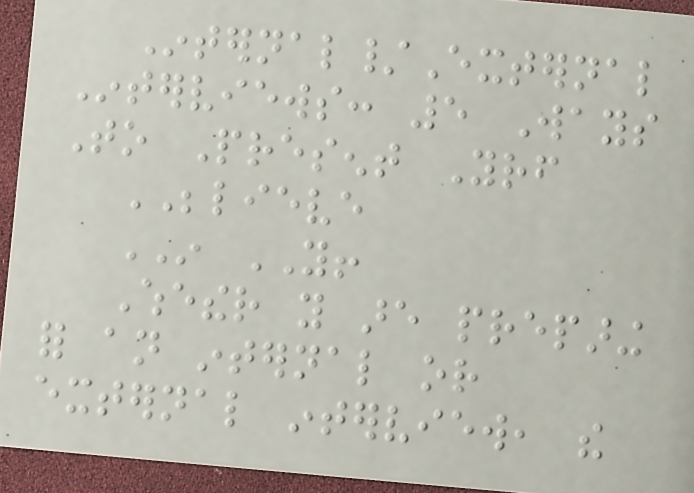Internal/External
Interviews: 5 Ways
To Present Yourself
BELIEVE
IN YOU!
Whether you are preparing
for an internal or
external interview, the
